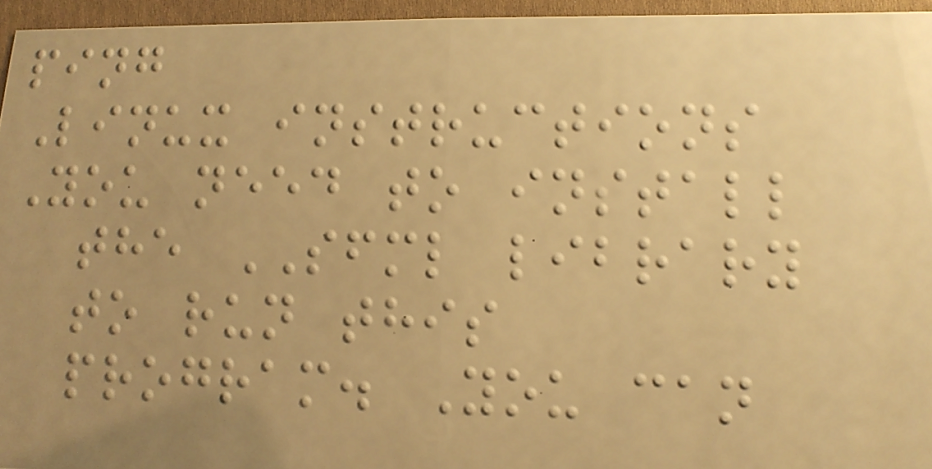ping
Linux instructions
You need to install
the SFML library
to run this
program. You can
